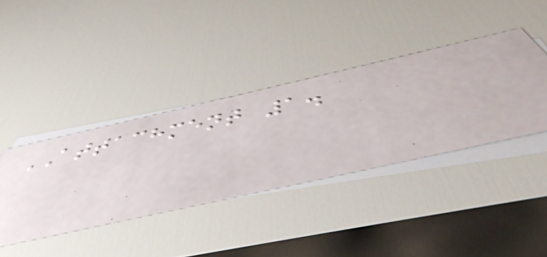ATTACHMENT 1.
